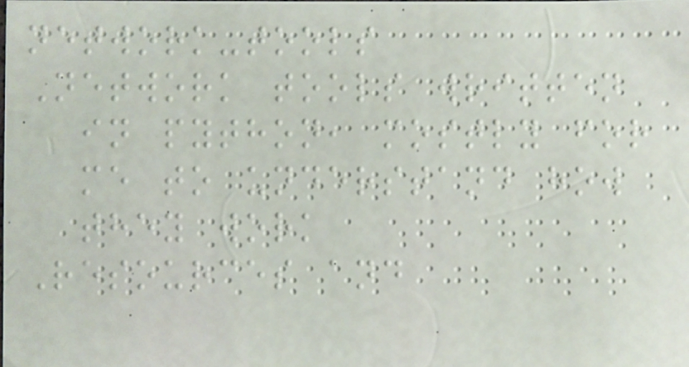network-tools
Network tools written
in python, mostly for
me to understand how
they work
Resources and
